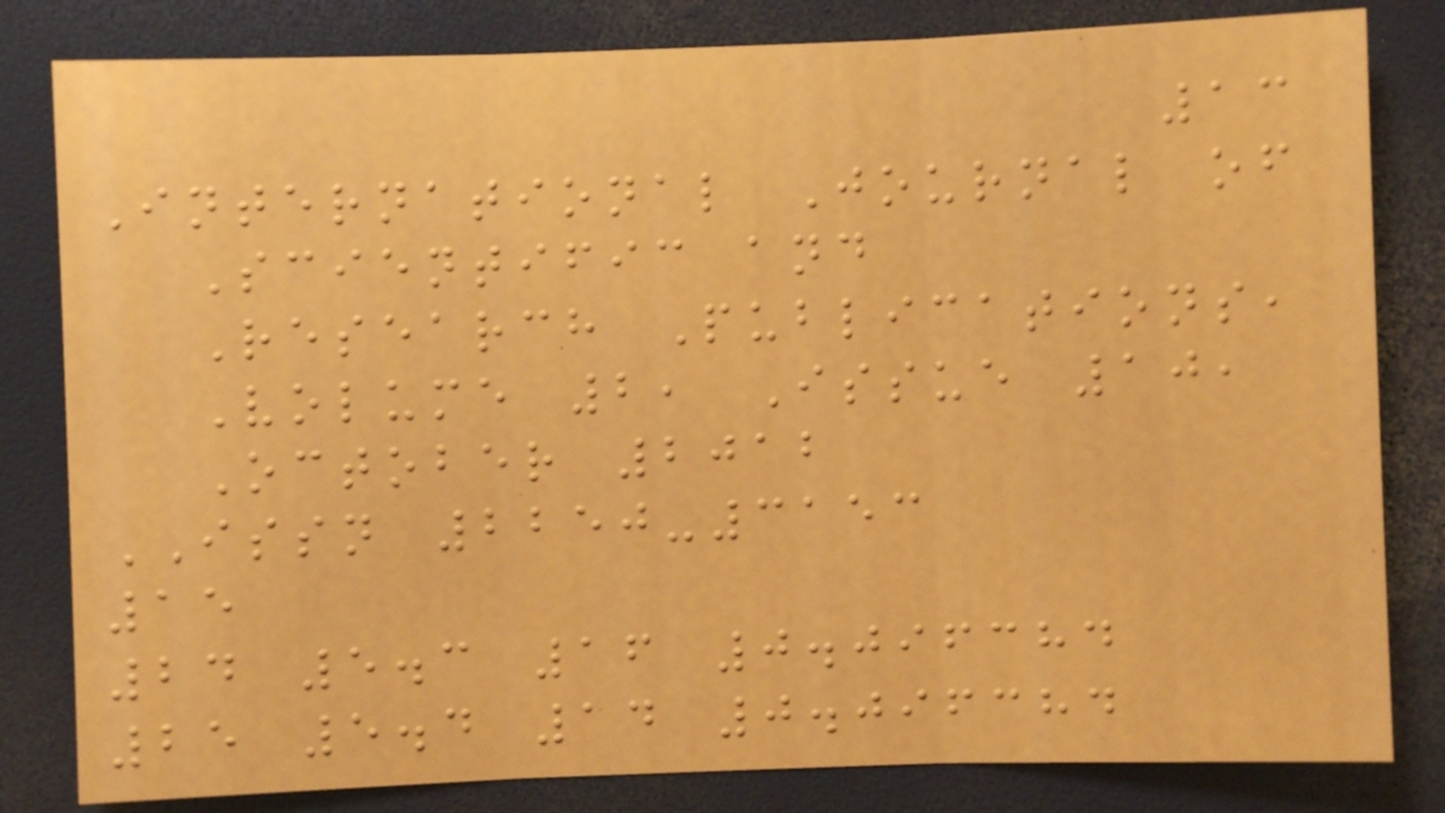13
International Journal of
Scientific and
Research Publications,
Volume 2, Issue 10,
October 2012
ISSN 2250-3153
15
24 5.3 16 0.096384
25 5.4 14 0.096384
